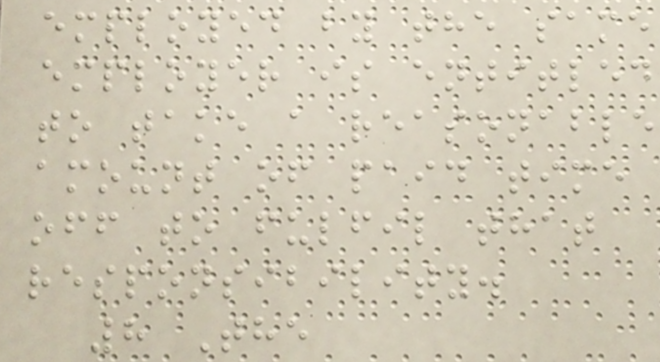employed by the same
employer is entitled
to take a reasonable
amount of paid time
off to fulfil that
responsibility.
8 The
